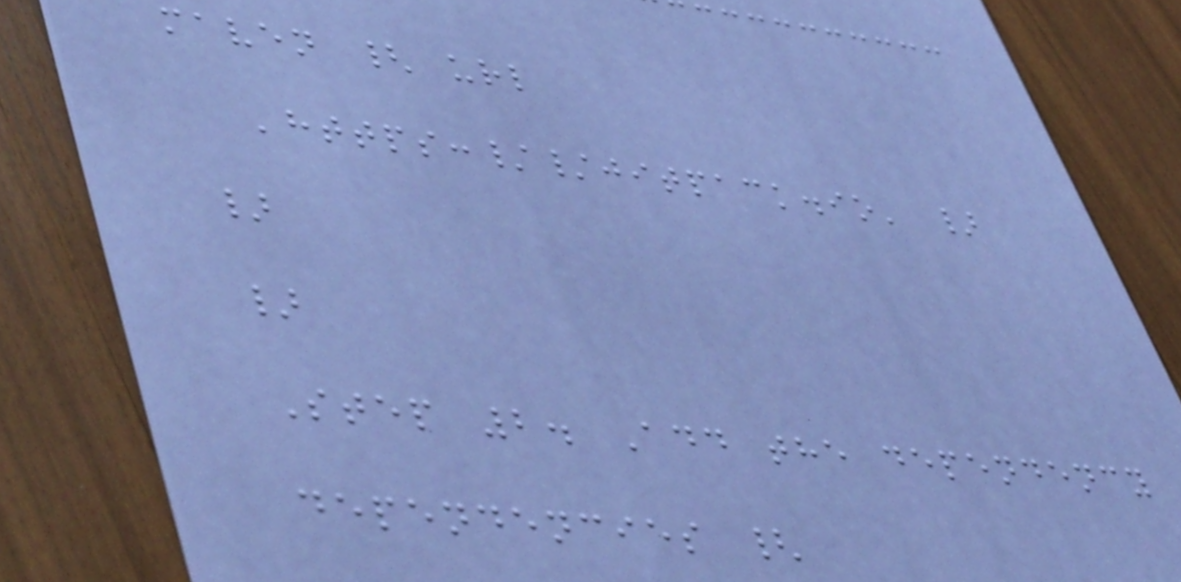maven { url
'https://jitpack.io' }
}
}
Step 2. Add the dependency
dependencies {
